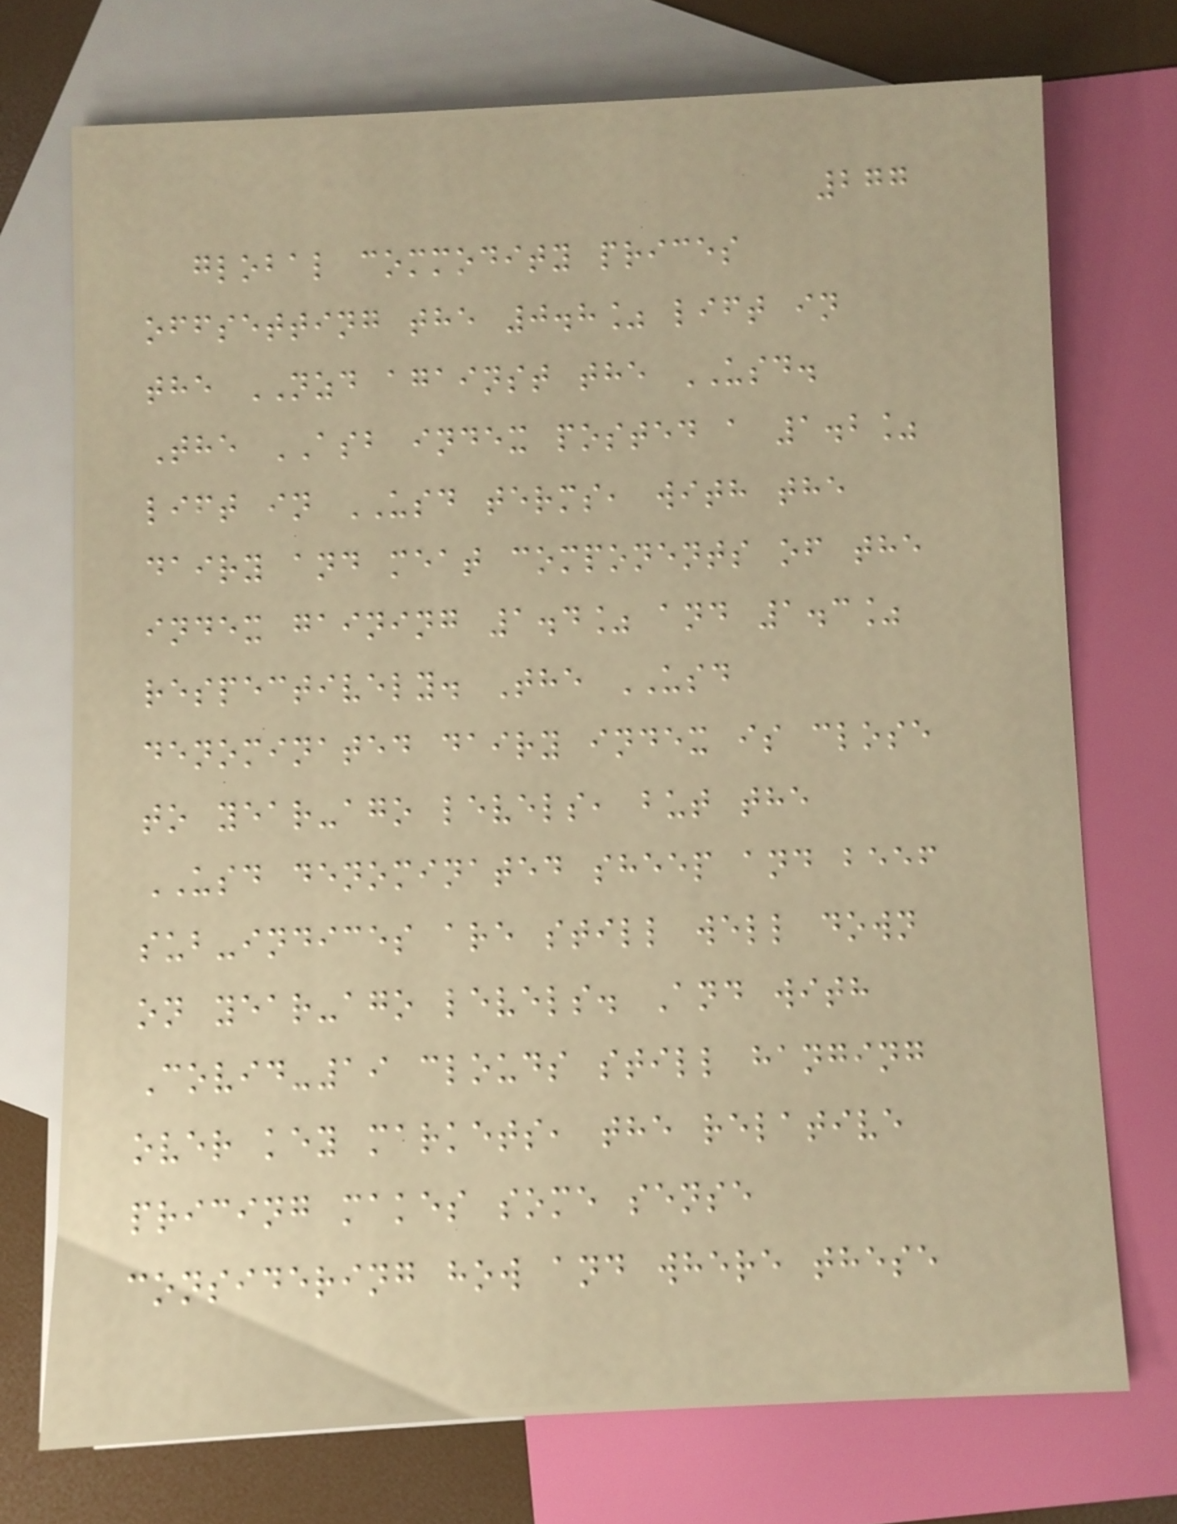277
global commodity prices
offsetting the 0.8% lift in
the NZD against the USD.
The ASB index posted a 1.2%
lift in USD terms, with the
dairy and meat components of the
index gaining 1.4% and 1.3%
respectively. The USD
denominated dairy index is close
to year-ago levels, but the
USD denominated sheep and beef
sub-indices are still well down
on year-ago levels. And with
Covid-19 clouds still hanging
over key markets, the relative
pricing makes some sense
considering how and where these
